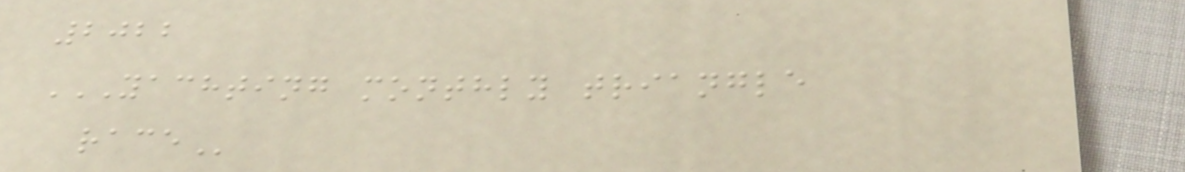2022
YACHTING MONTHLY TRIANGLE
RACE
